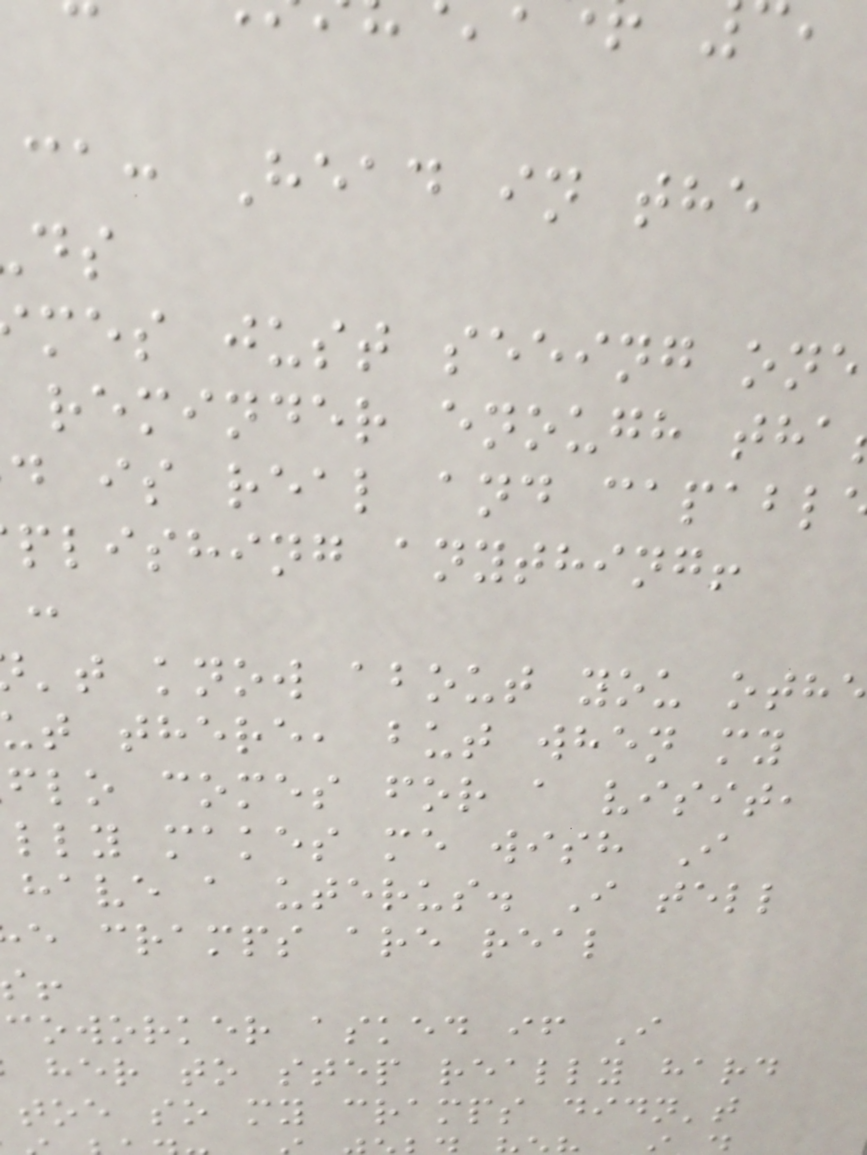ca: Head in the
mes just seeing one
reminder enough tha
d is real and capabl
plishing anything!
't know about you oth
t there, but when my
flo comes for a visit,
lly makes me wish I
have a uterus. I tell
e cramps are real
coworker asked if I
her to step really hard
toe so my cramps didn't
